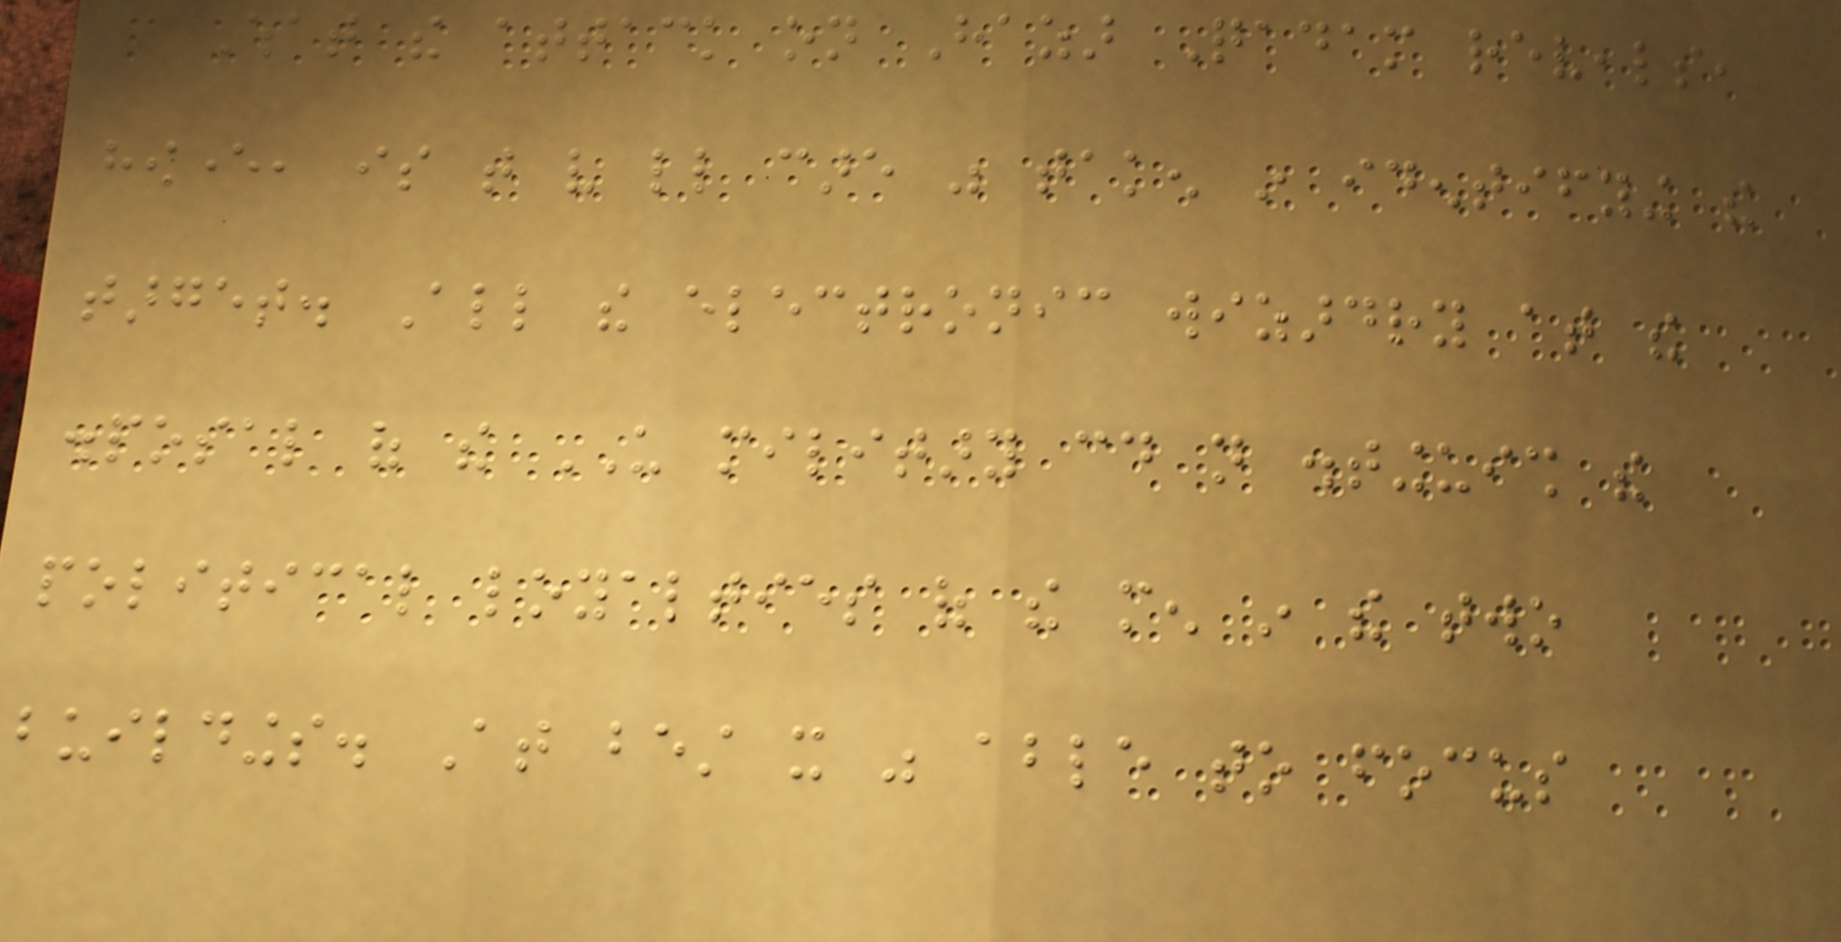What the attack on Hazar Qadam reveals,
however, is that very little care was taken in identifying the
target. All the electronic wizardry at the
disposal of the US military could not distinguish the
political loyalties of the men in the two
buildings. At best it was able to focus
